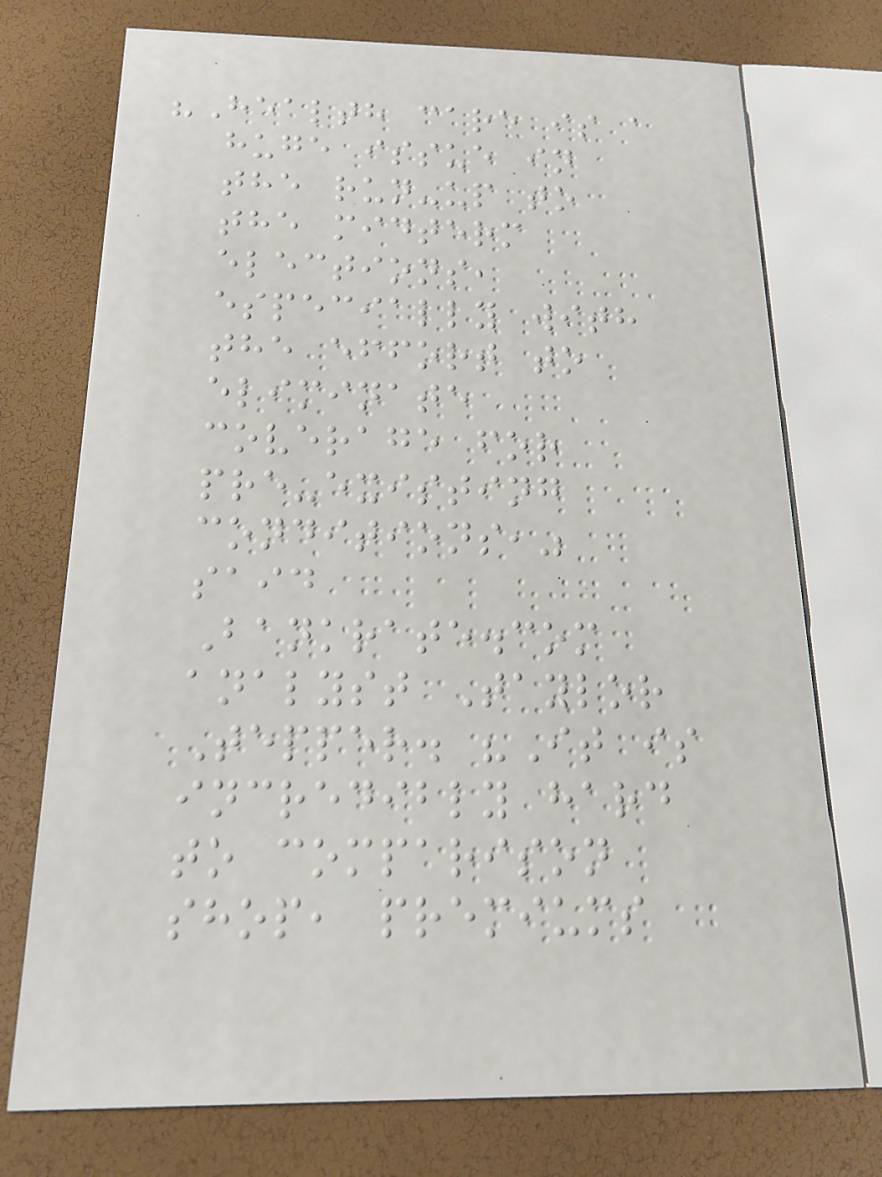"Health care is a
huge issue in
the run-up to
the midterm
elections,
especially with
the effort to
eliminate
coverage for
pre-existing
conditions,"
said
Bankrate.com
analyst Taylor
Tepper. "It is
incredibly hard
to comparison
shop, premiums
